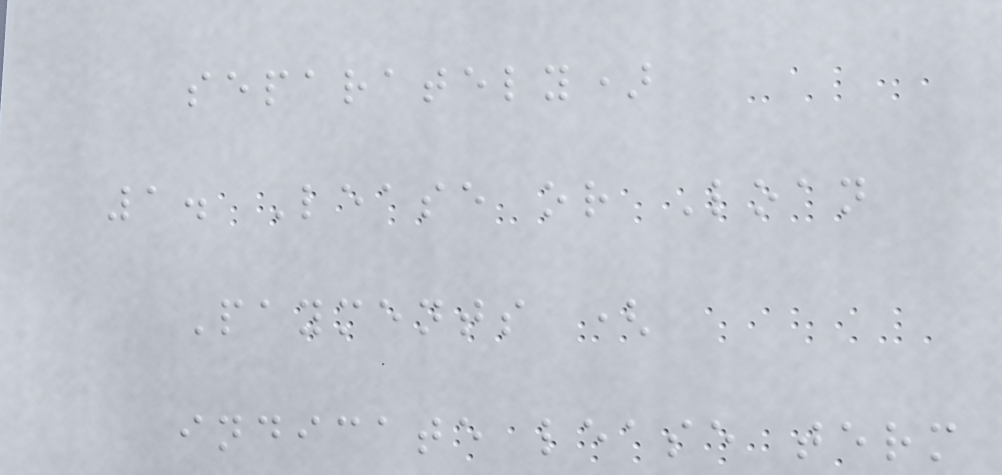separately)
1. Lease or Loan
Payments (
indicate lease term
